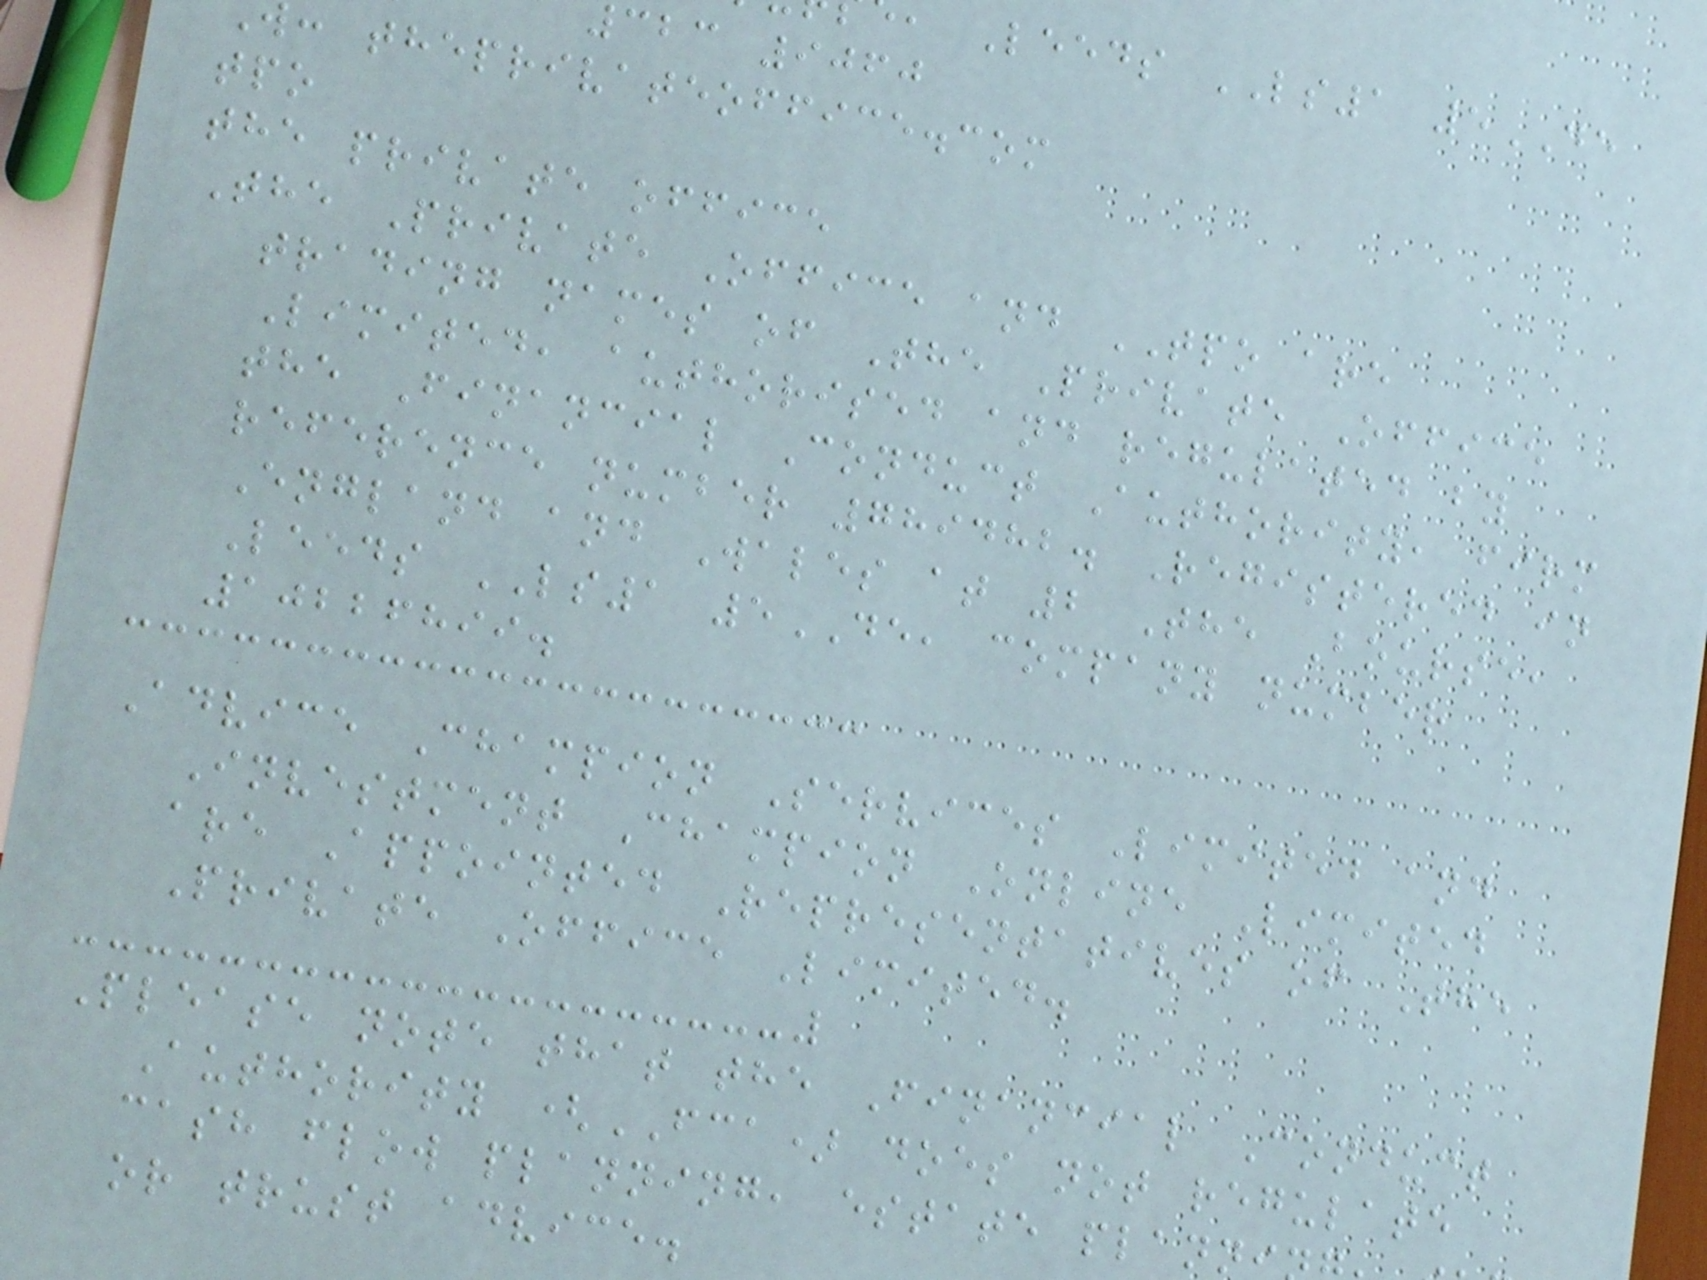, Leeds LS1 5DE
323 9060
: theprivateoffice.com
tpo
the private office
The Private Office and TPO are
trading names of The Private Office
Limited, authorised and regulated by
the Financial Conduct Authority, firm
reference number 789482. Registered in
England and Wales at 2 The Bourse,
Leeds LS1 5DE, company number
10226899.
Advice Champion Services Limited and
Investment Champion Online Limited
are Appointed Representatives of The
Private Office Limited.
Please note that the Financial Conduct
Authority (FCA) does not regulate
cash flow planning, estate plann
or trust advice.
